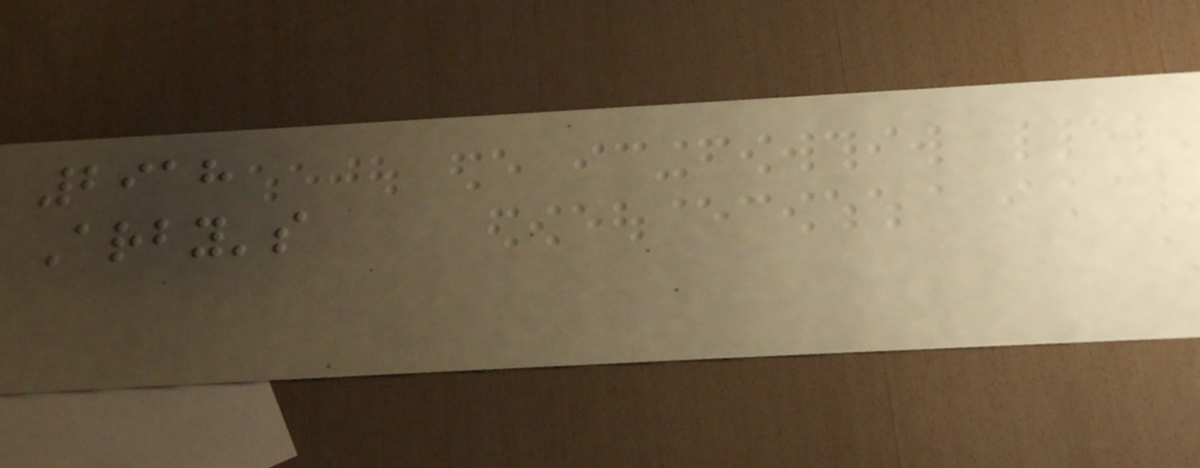2918
Arby's
